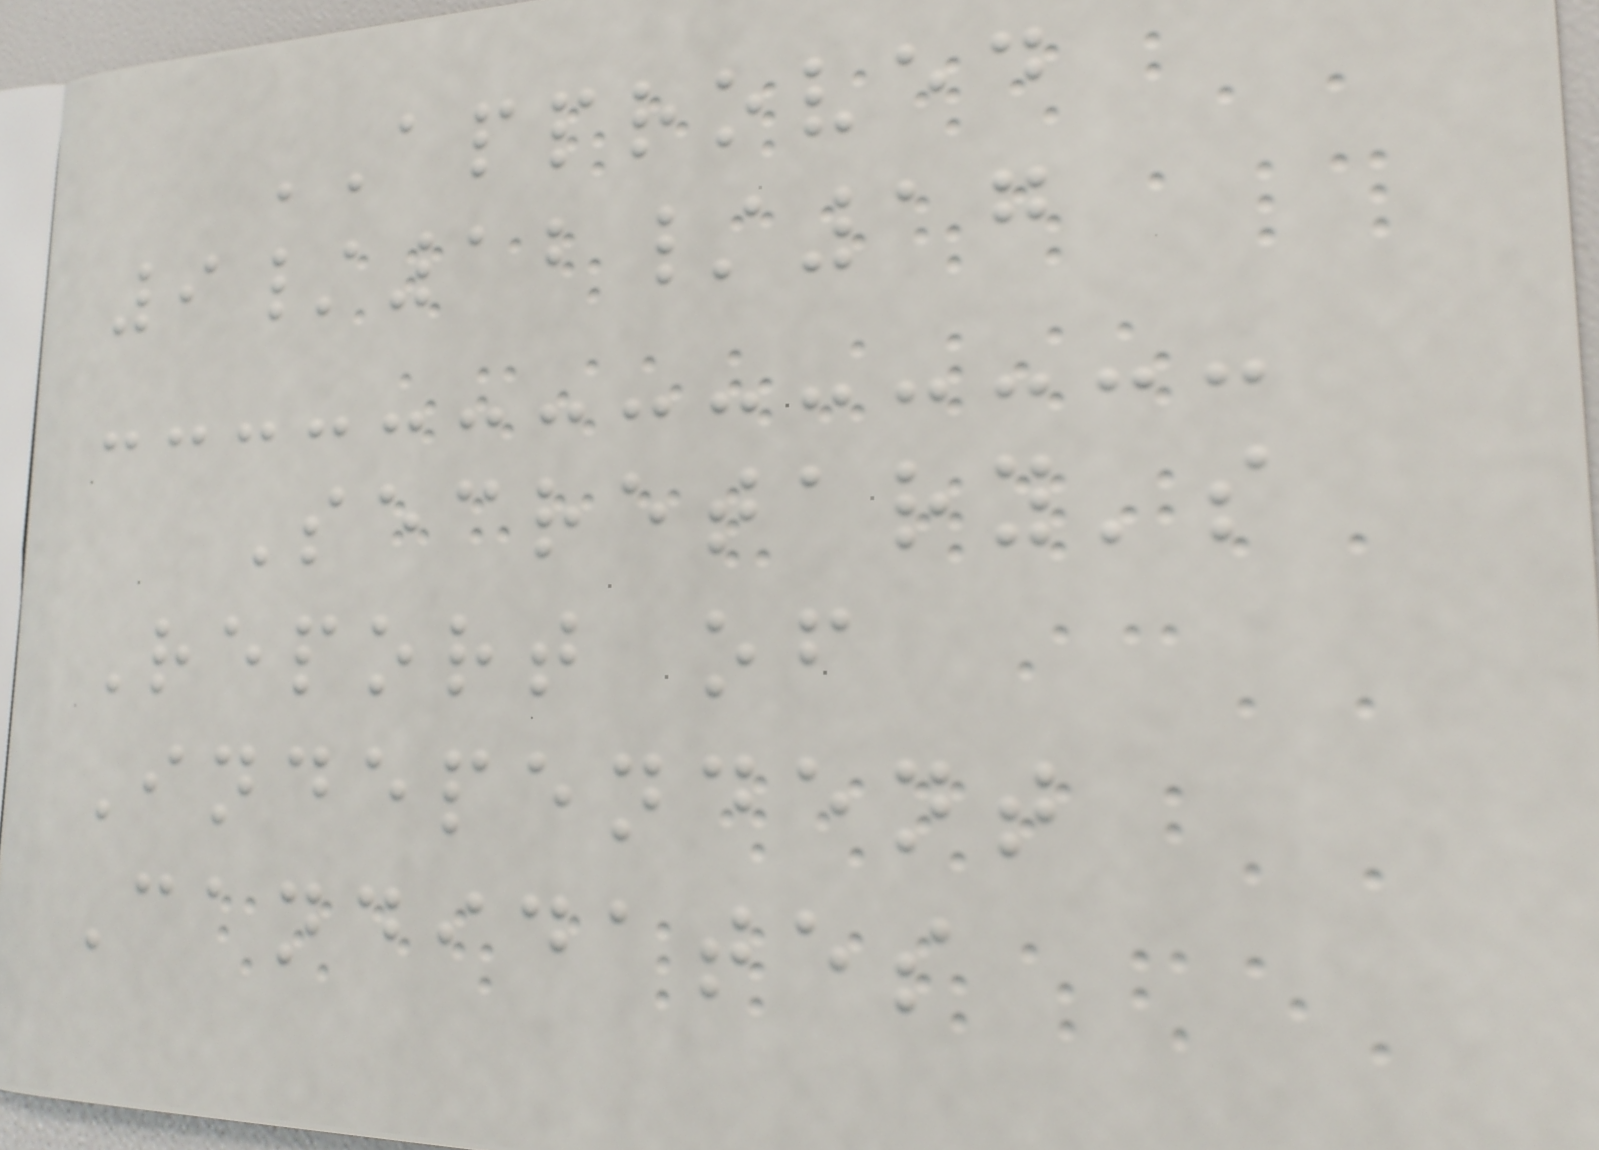APPROVED
9/12/17
Secretary's
Report of
Independent
Candidates
